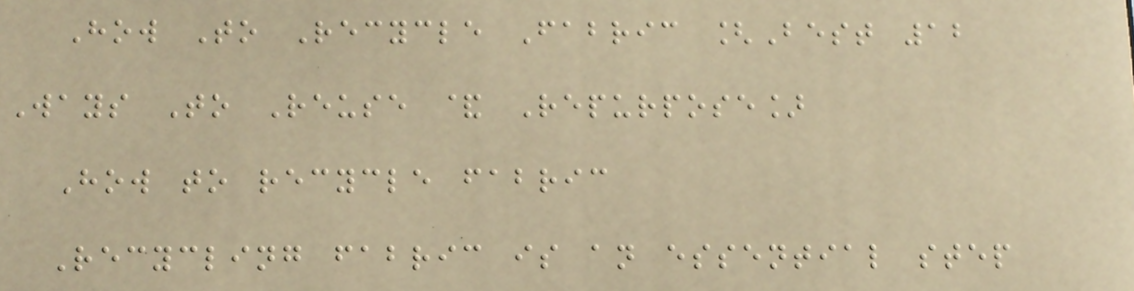How To Recycle Fabric [Best 12
Ways To Reuse & Repurpose]
How to recycle fabric
Recycling fabric is an essential step
